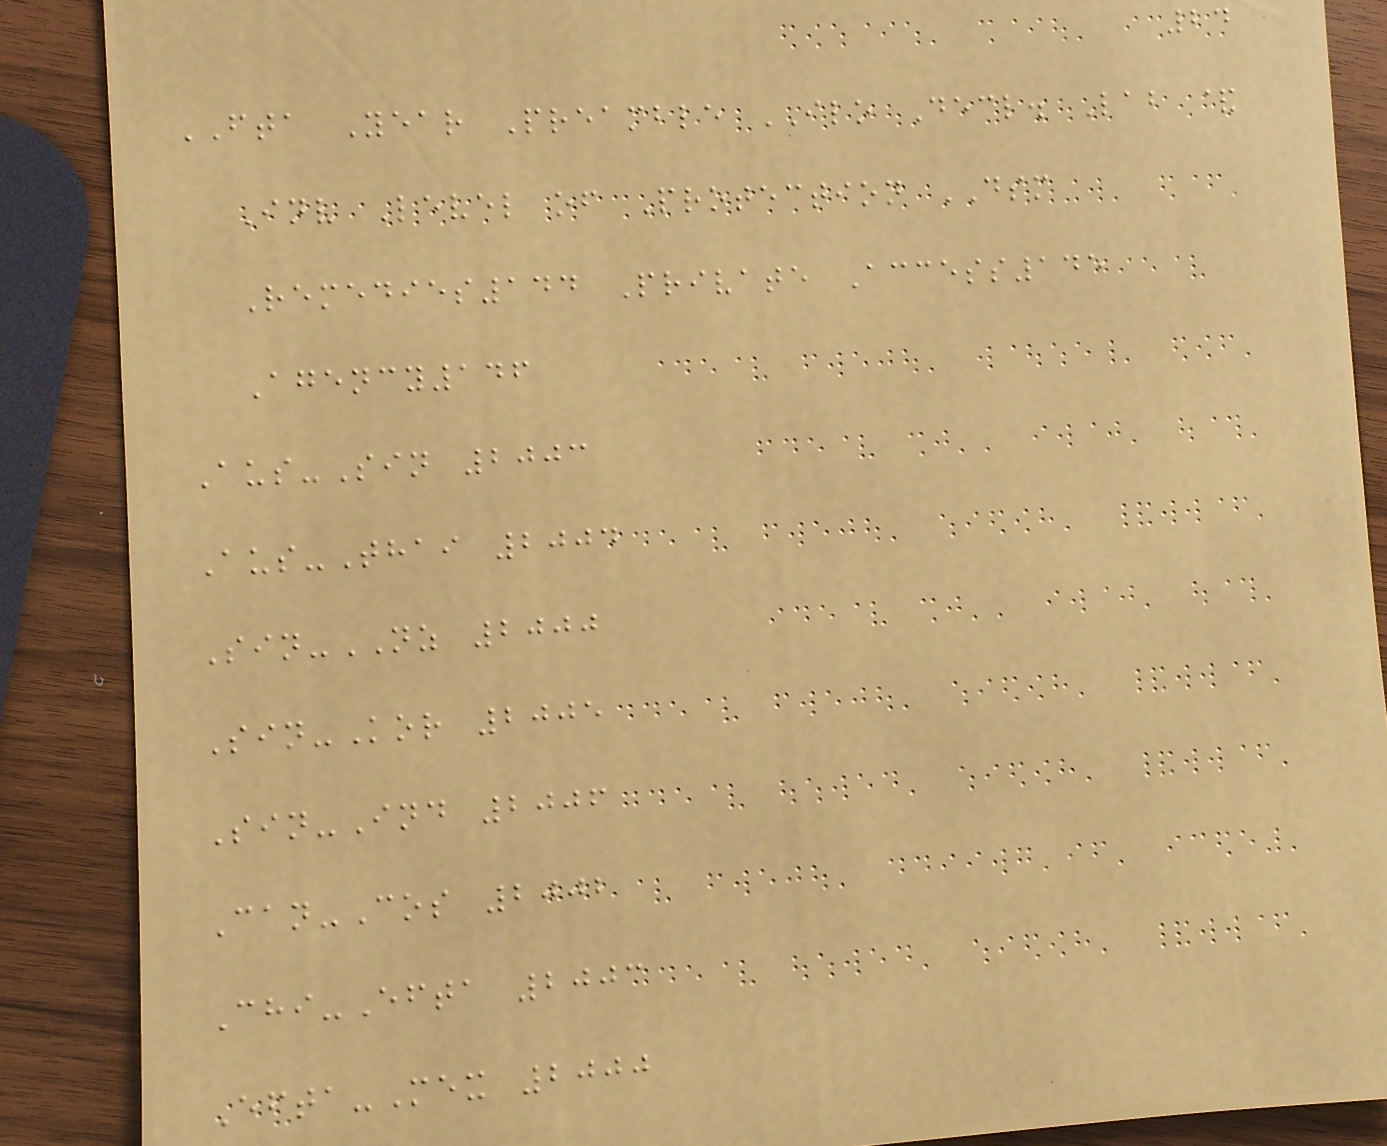24
FTA Year Preamble ILO Decl. Lab &
Inv Level of Protection DSM
Remedies144 Private Access145
Agency146
Aus-Sin 2003
Aus-Thai 2004
Sin-NZ 2000
Sin-Kor 2005
Sin-Ind 2006
Can-Cos 2002
Chi-Efta 2003
Efta-Mex 2000
